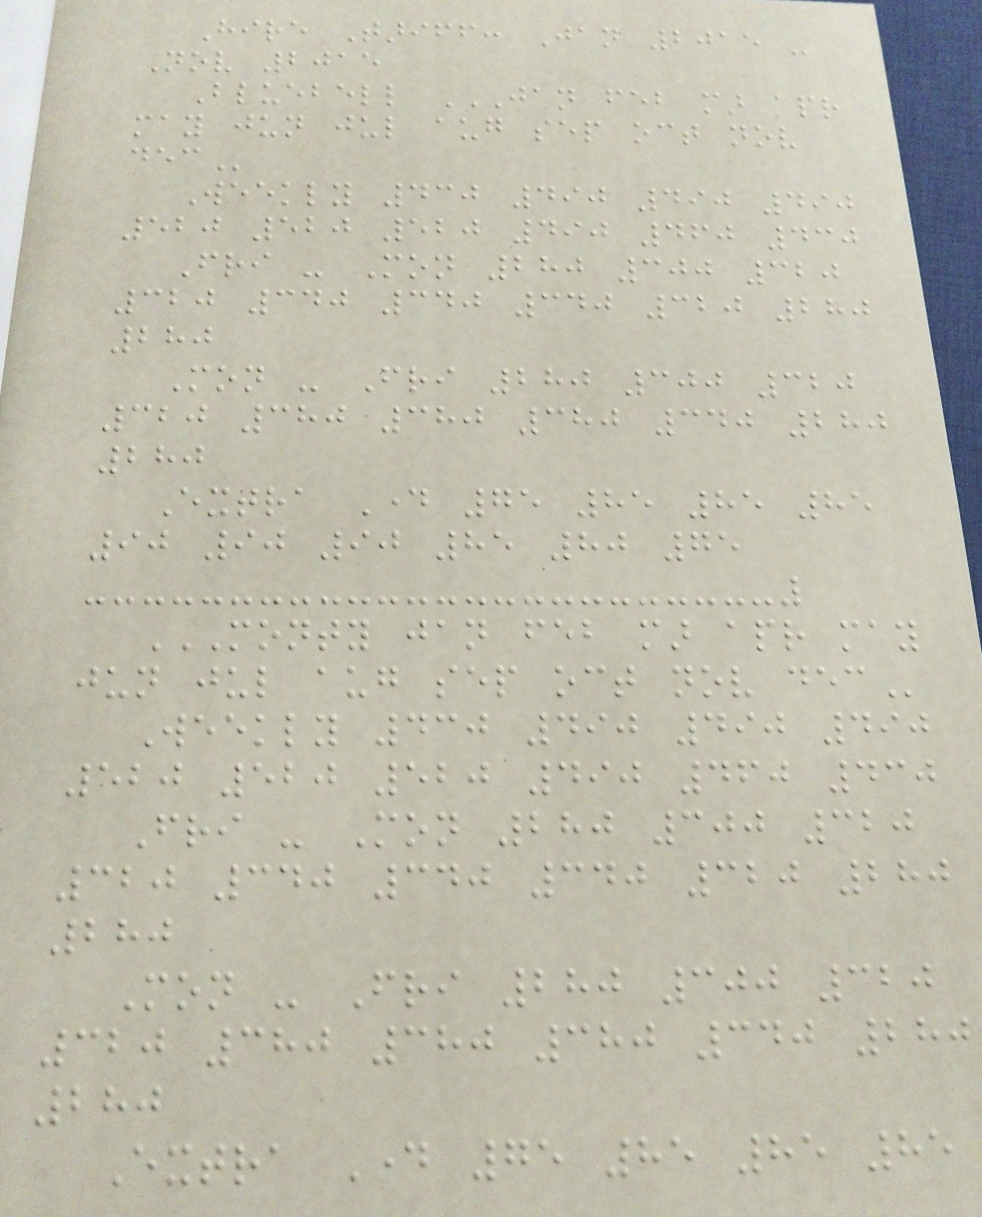Hire Tariff: Jan 2015 -
Nov 2015
Bluebell JAN FEB MAR APR
MAY JUN JUL AUG SEP OCT NOV
DEC
Weekly 430 490 490 490
520 520 520 490 460 430
Fri - Mon 280 300 320
320 340 340 340 320 280
280
Mon - Fri 280 300 320
320 380 380 380 340 280
280
Extra Day 75 85 85 85
90 90 90 85 80 75
MONTY JAN FEB MAR APR MAY
JUN JUL AUG SEP OCT NOV DEC
Weekly 430 490 490 490
520 520 520 490 460 430
Fri - Mon 280 300 320
320 340 340 340 320 280
280
Mon - Fri 280 300 320
320 380 380 380 340 280
280
Extra Day 75 85 85 85
